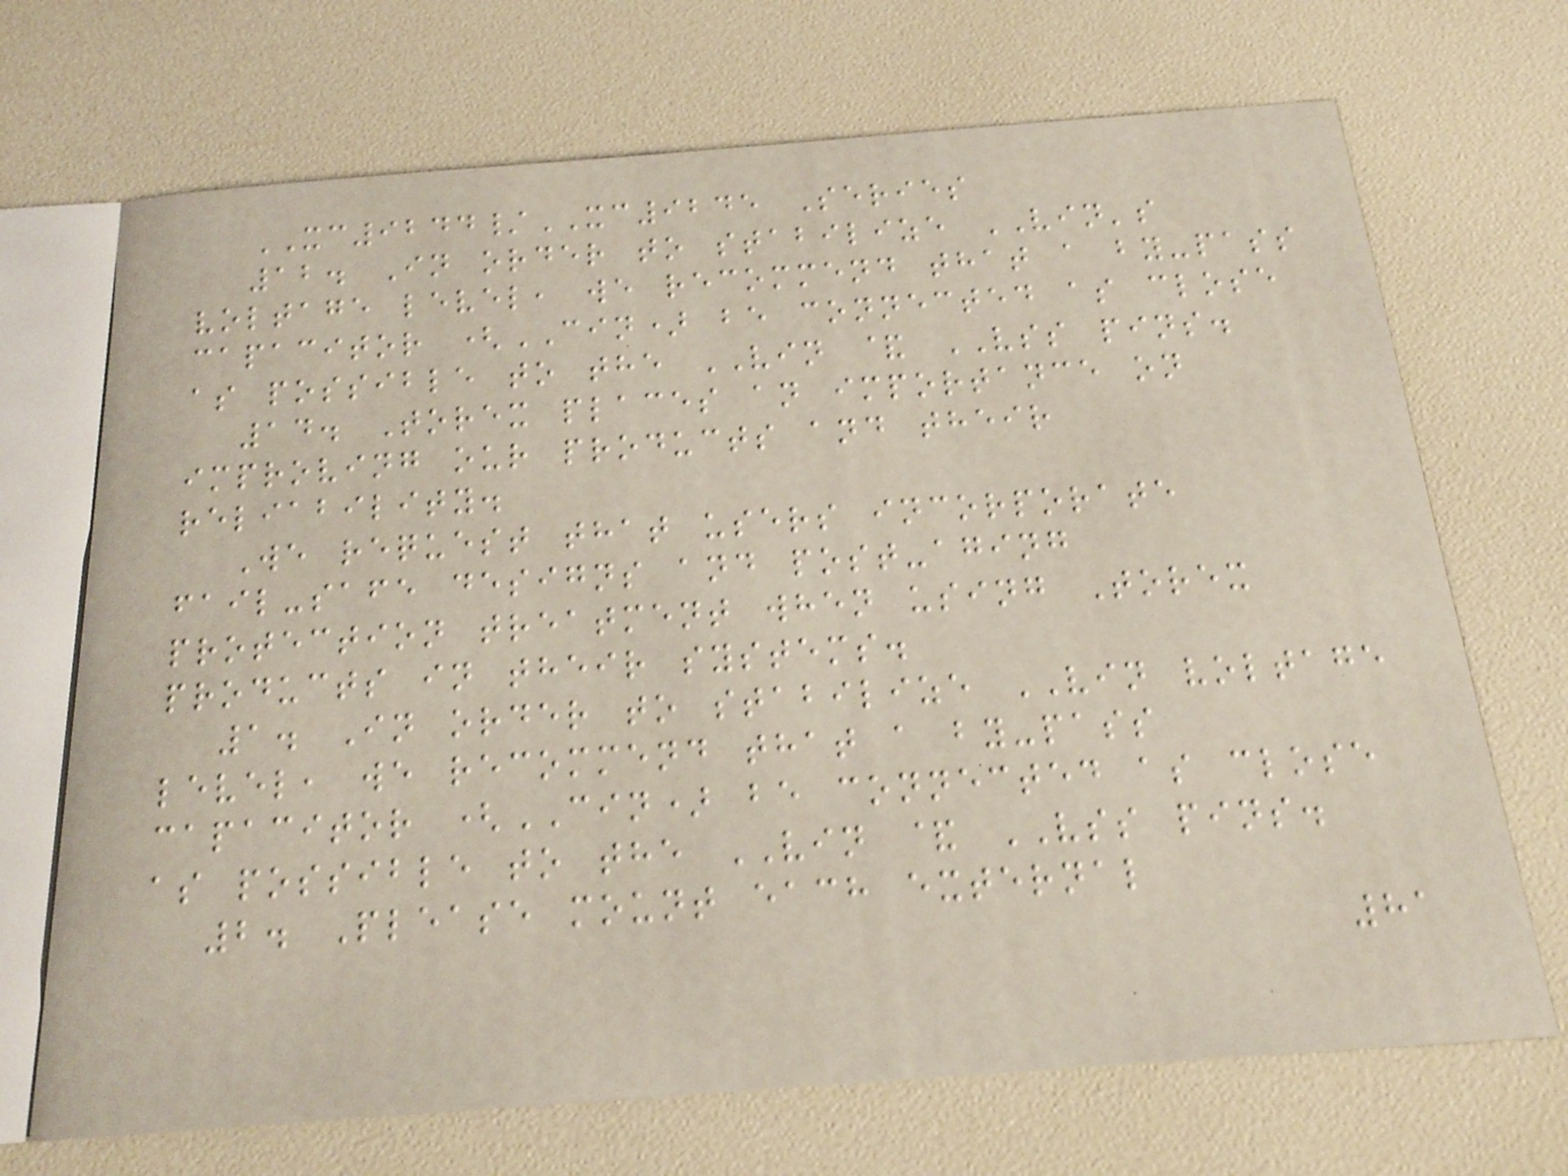XC9244/XC9245 Series
12. In order to stabilize VIN's
voltage level, we recommend that a by-pass
capacitor (CIN) be connected as close
as possible to the VIN & VSS pins.
14. Torex places an importance on
improving our products and their
reliability.
We request that users incorporate
fail-safe designs and post-aging
protection treatment when using Torex
products in their systems.
1. In order to stabilize VIN voltage
level, we recommend that a by-pass
capacitor (CIN) be connected as close
as possible to the VIN & VSS pins.
2. Please mount each external
81
